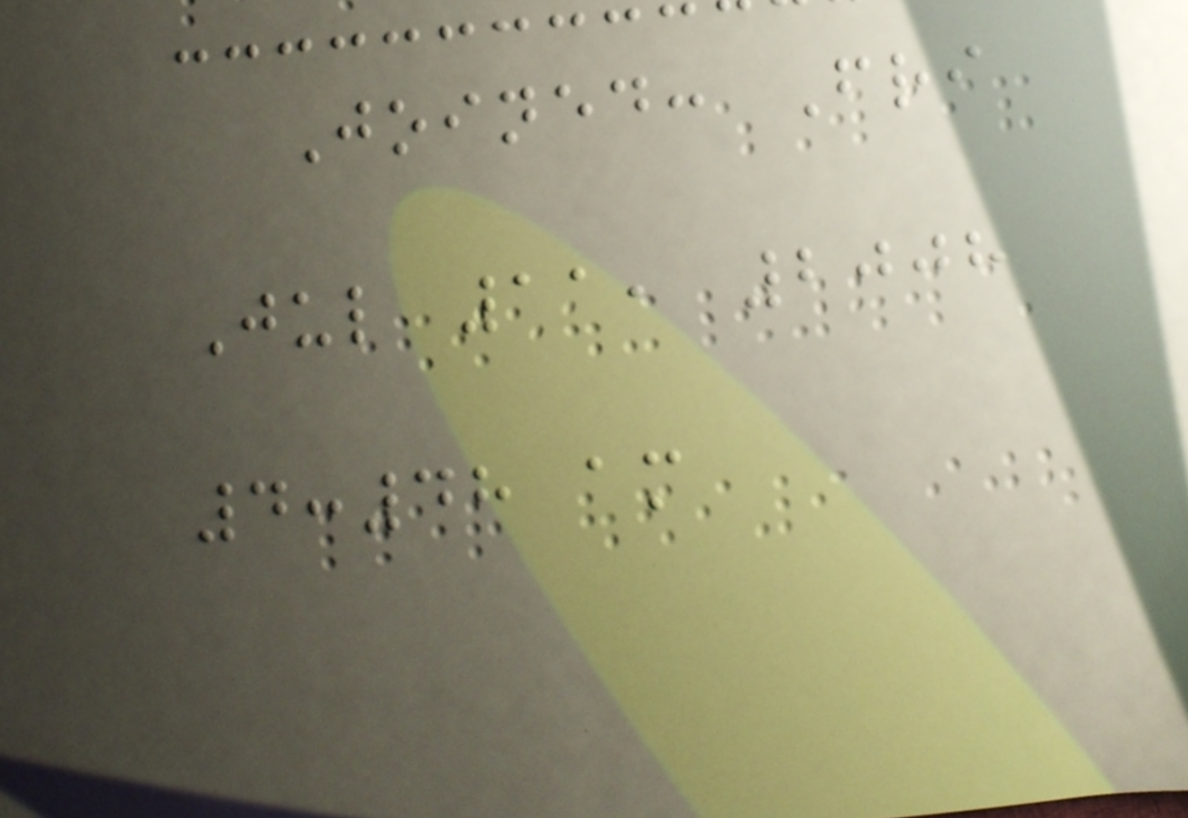Joined: Fri
Jul 11, 2008
4:48 am
